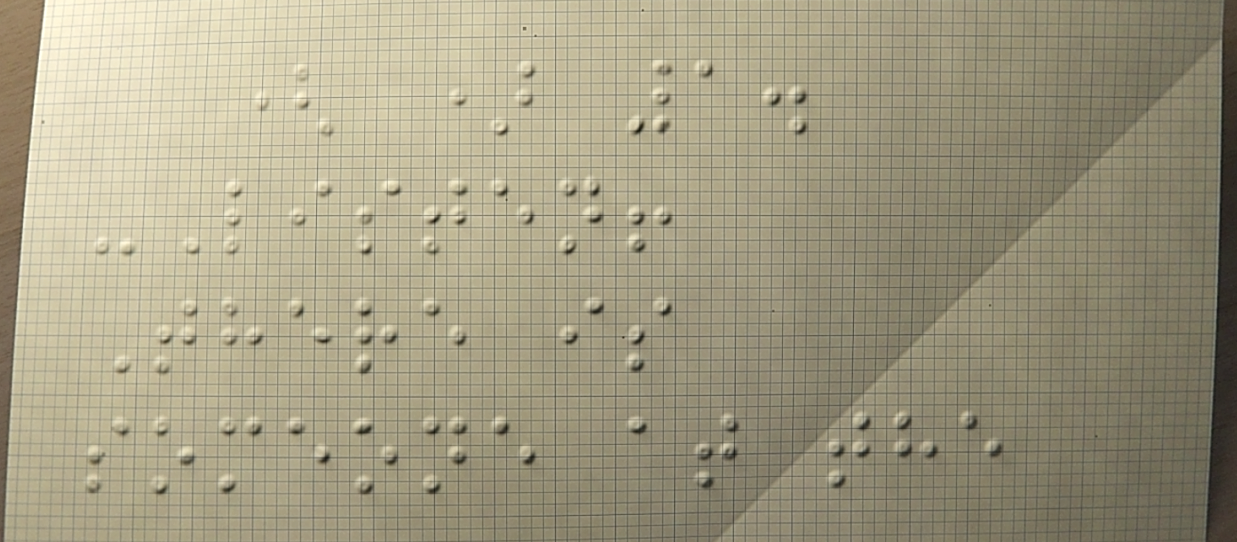( ) 1.
-Listen!
There is
someone at the
